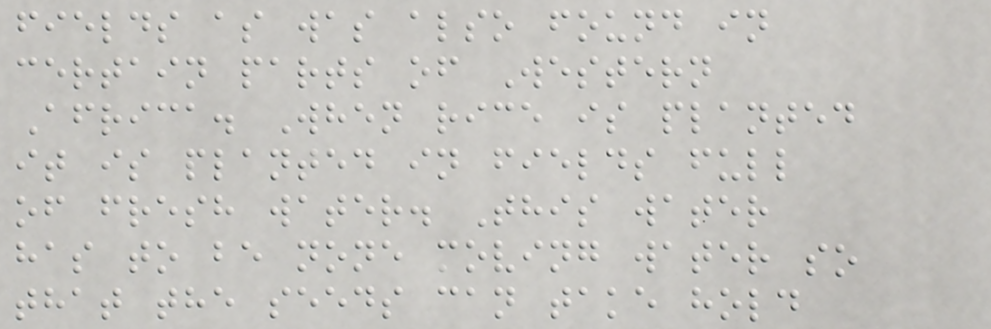fields as was also found in
certain parts of Western
Africa. When rice is planted
it is planted in fields full
of fresh water. This water
has to be none moving water so
that the seeds can take hold
